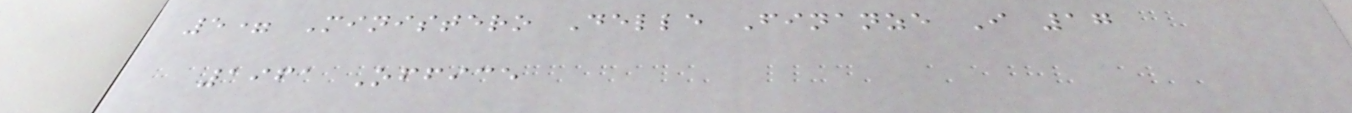5= Ministero Delle Finanze I 17
1961 Office
